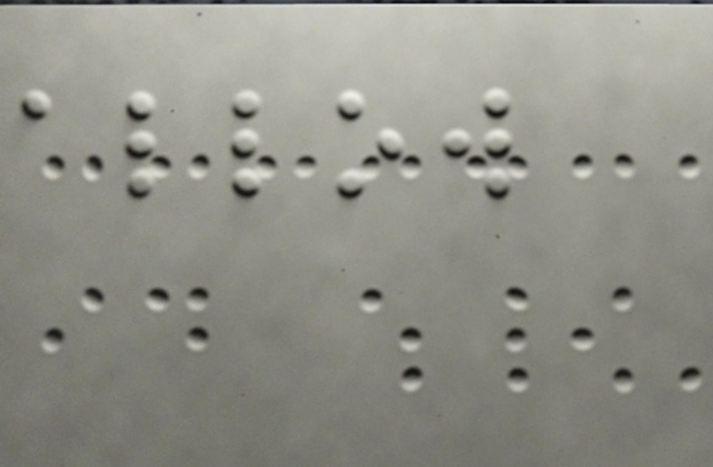allow
